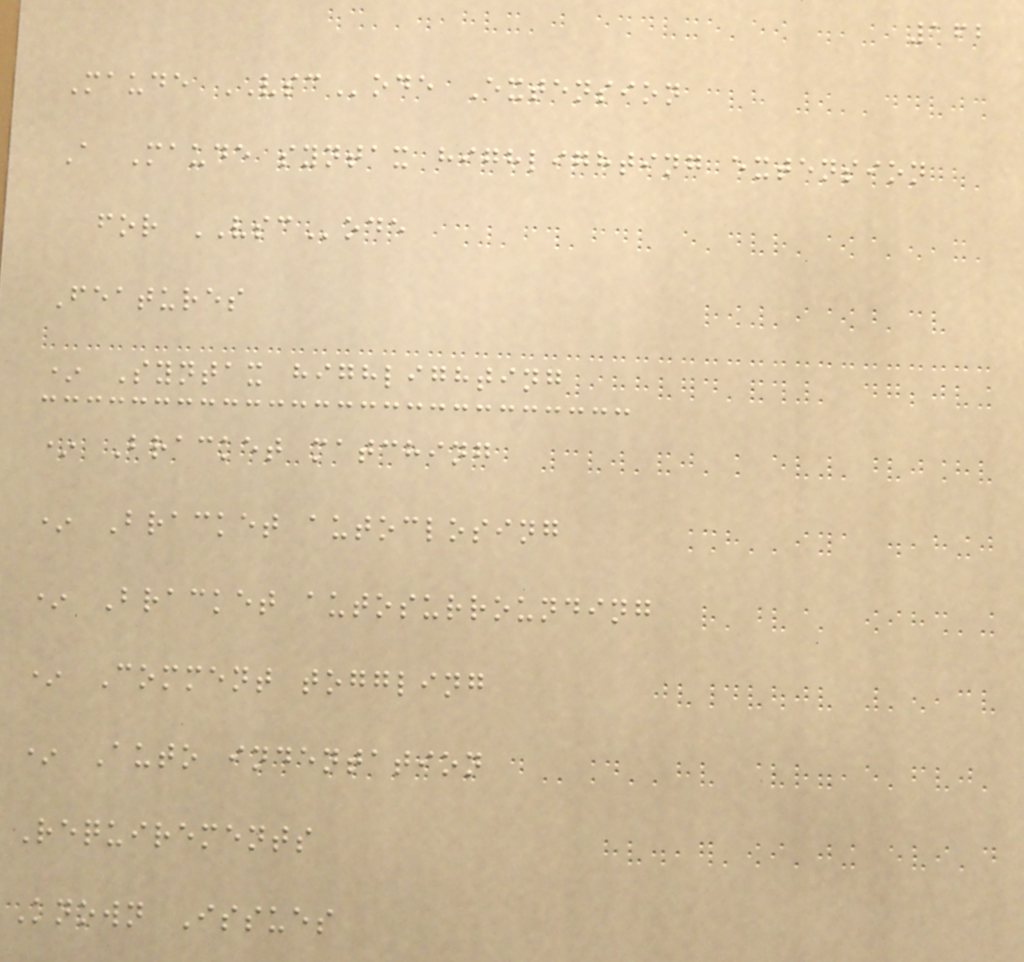162
Maude VSCode Extension
A Maude syntax highlighting extension
for VSCode
Features
* Syntax highlighting
* Bracket matching
* Bracket autoclosing
* Bracket autosurrounding
* Comment toggling
* Auto indentation
Requirements
Known Issues
